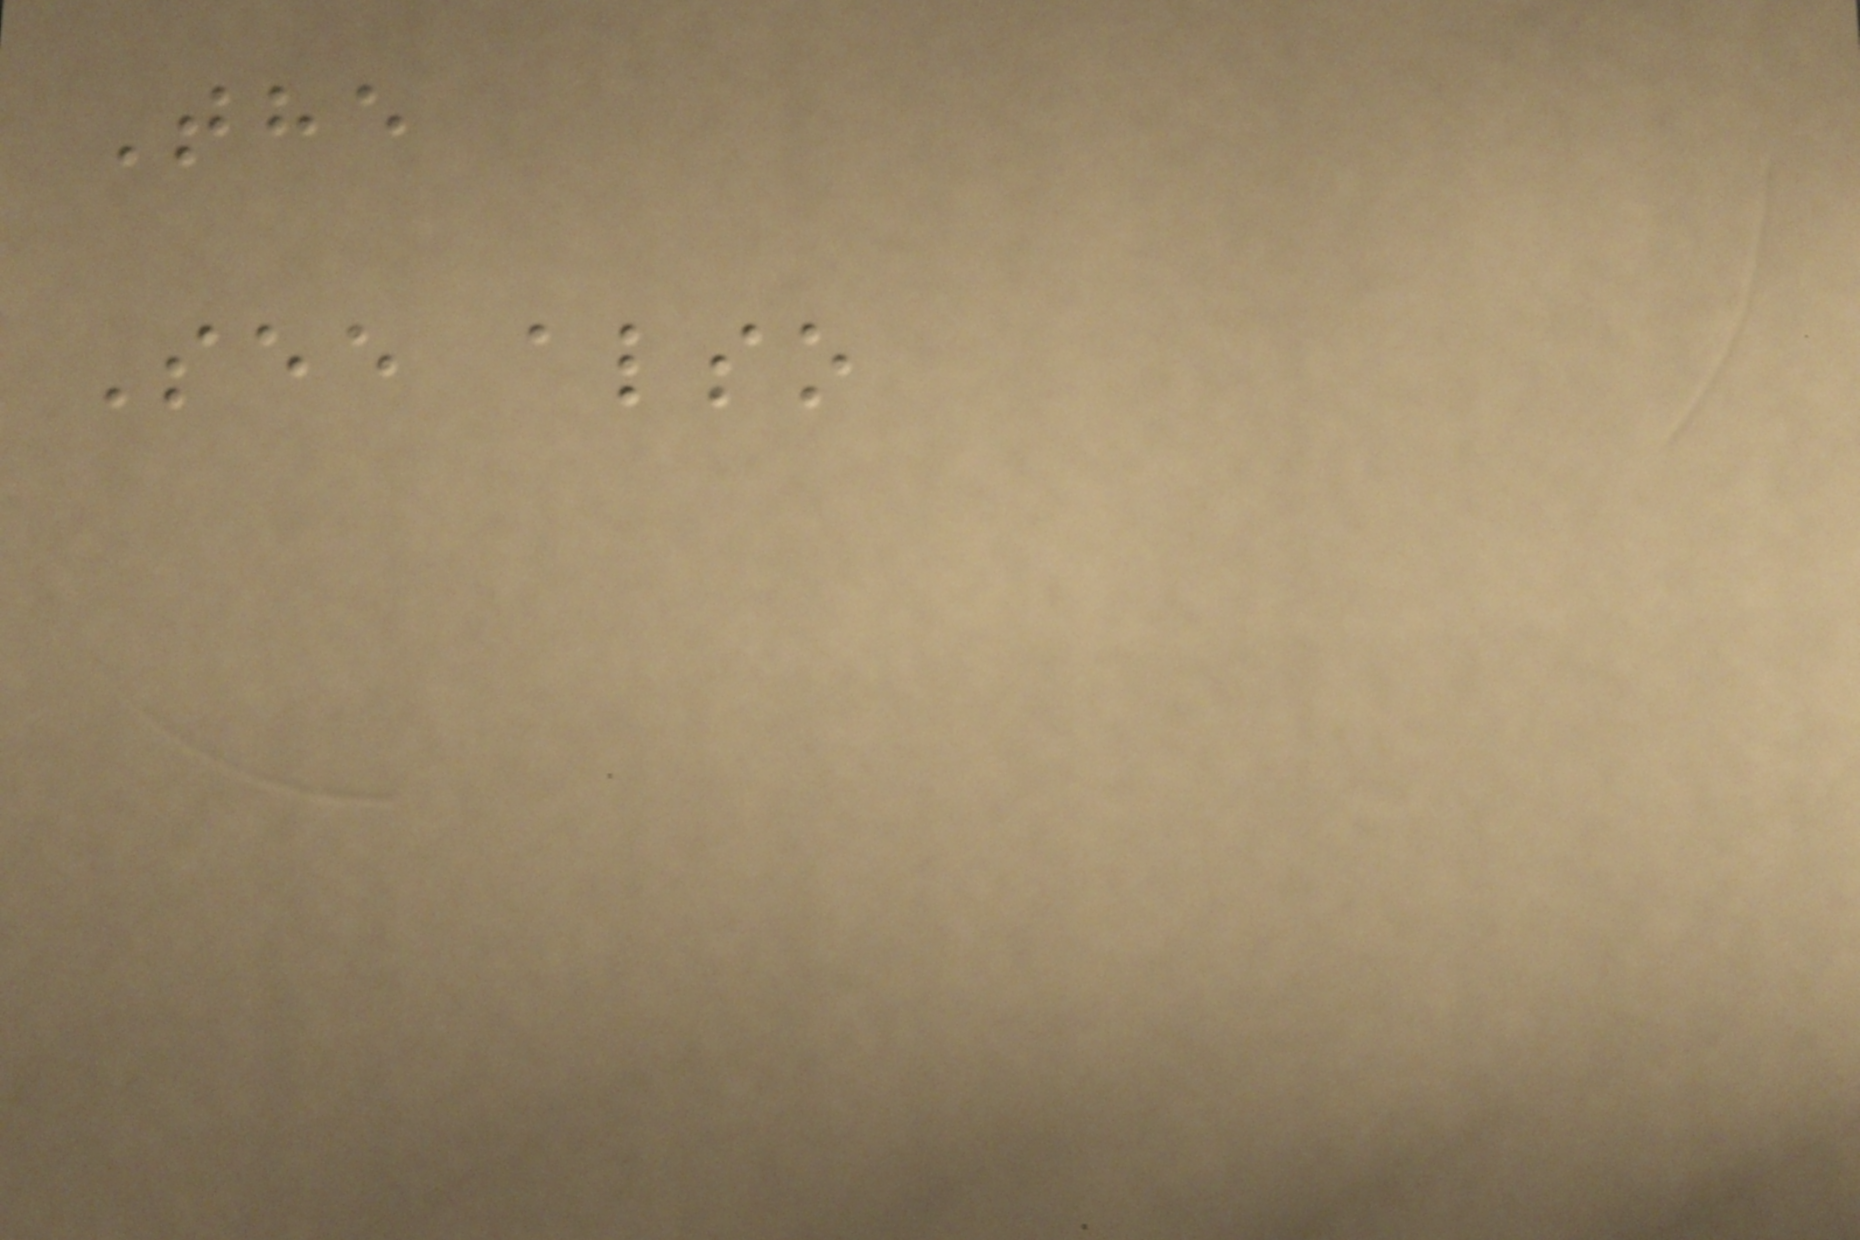The
See also
